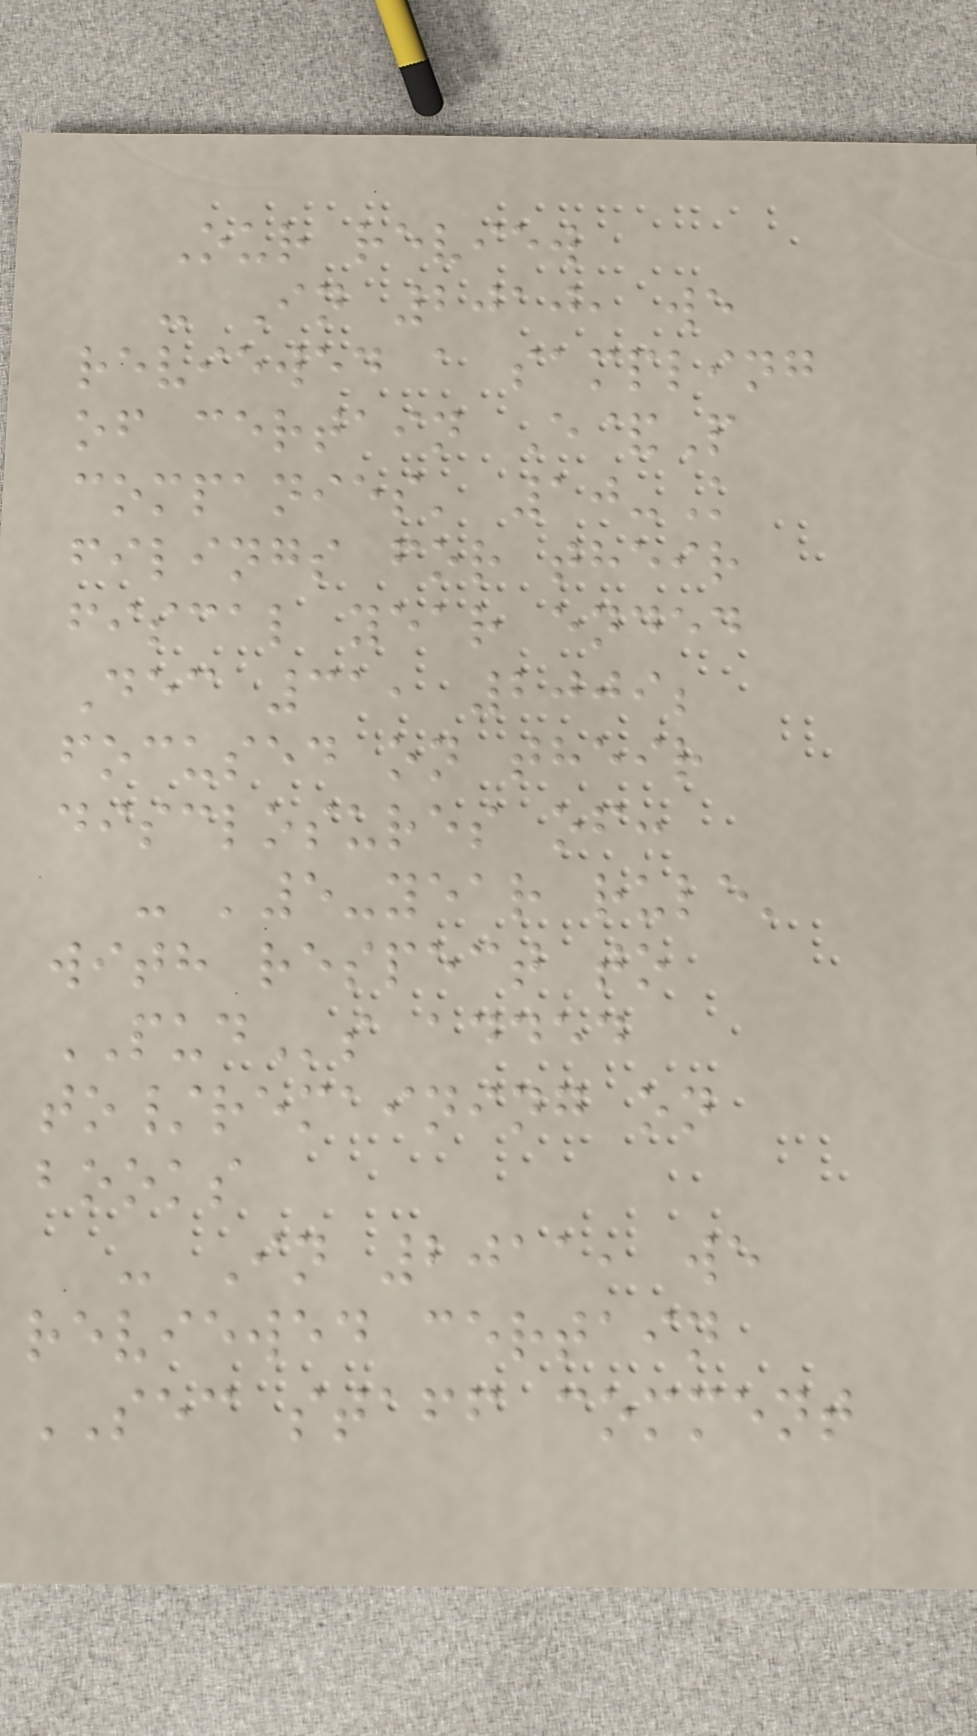Our review
- In 2010, we
reviewed a sampling
of certain E&P
companies' 10-K
filings for their
fiscal year ended
Dec 31, 2009;
focused on their
disclosures of:
- '5-year rule'
with respect to
PUDs added
to/remaining on
books
- In 2011, we
reviewed certain
SEC staff comment
